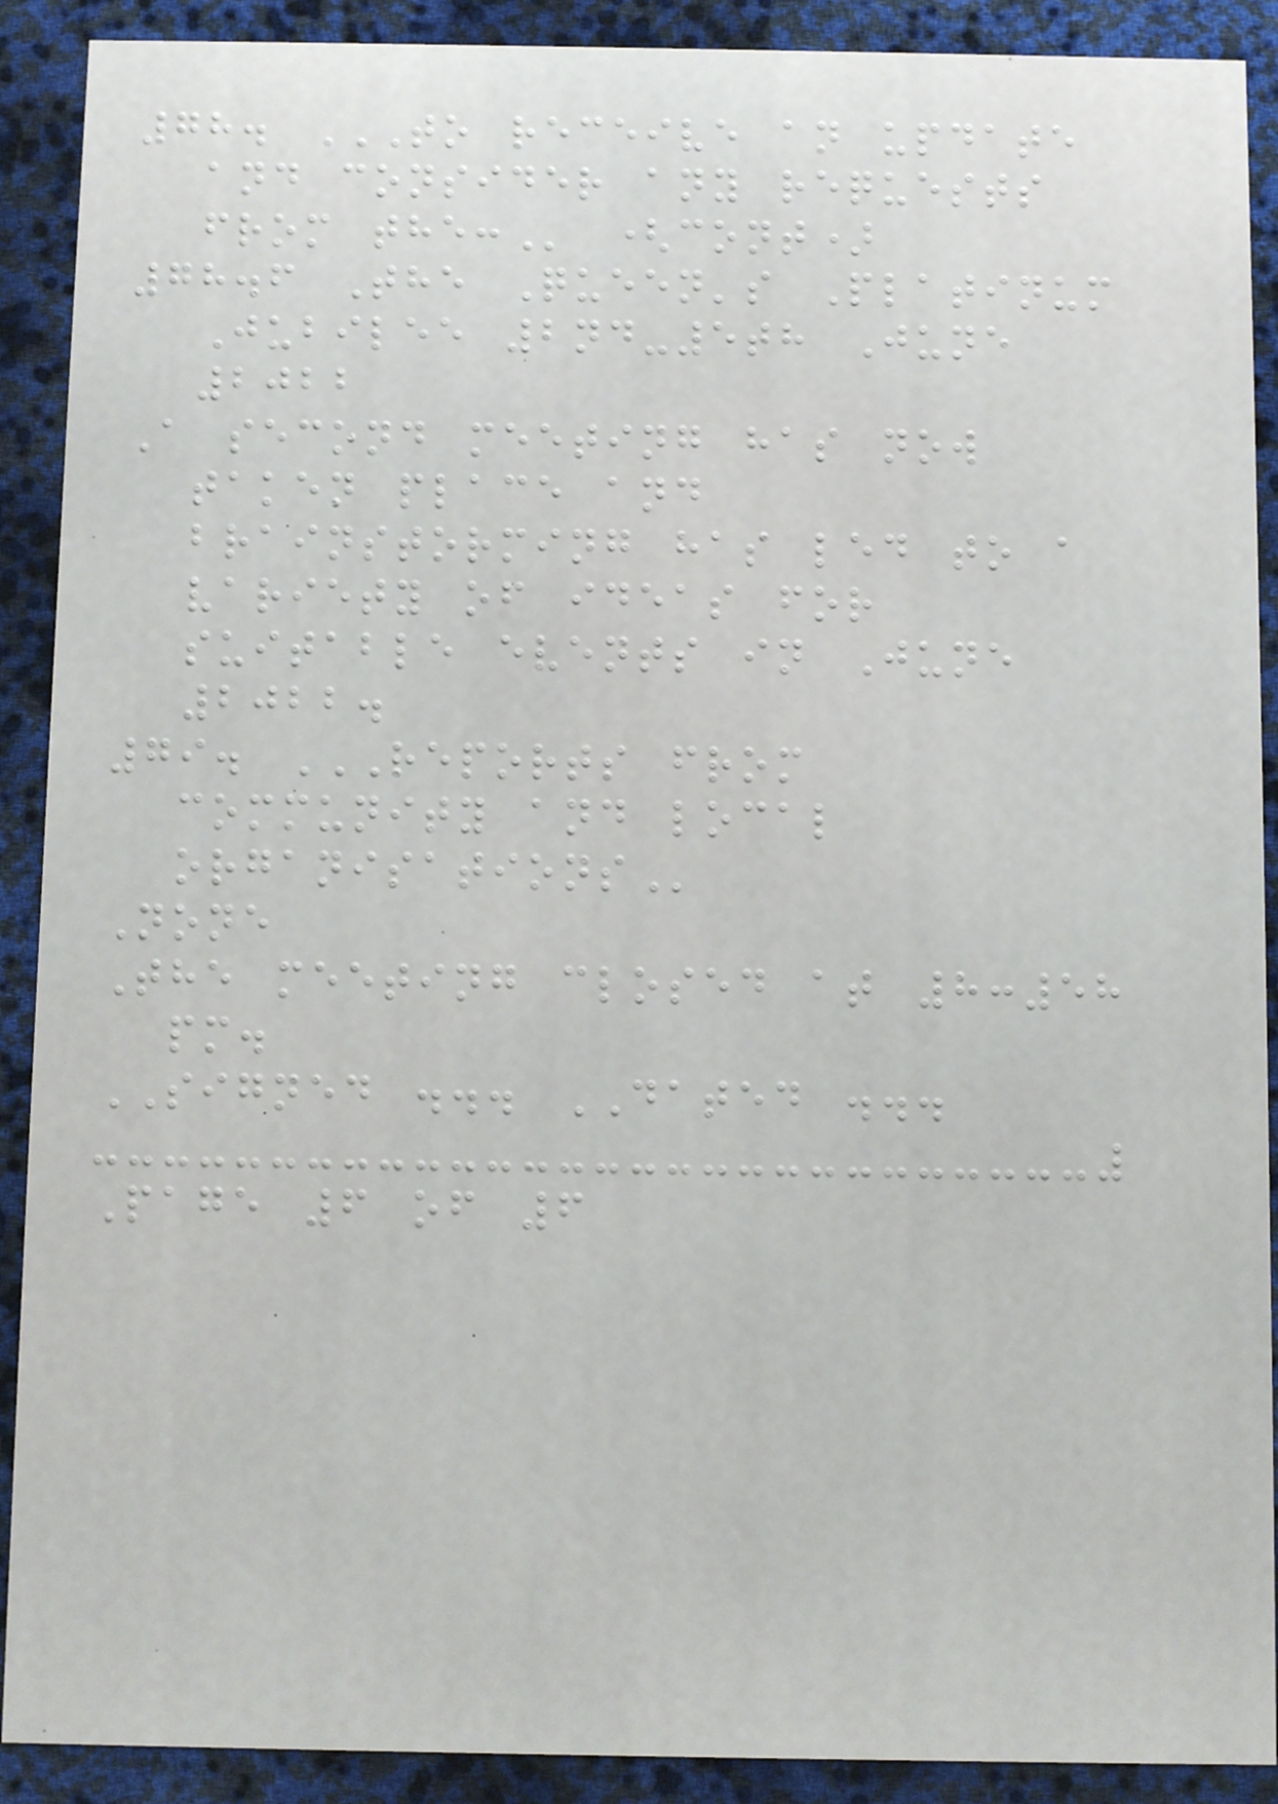78. TO RECEIVE AN UPDATE
AND CONSIDER ANY REQUESTS
FROM THE: (cont)
78.6 The Queen's Platinum
Jubilee 2nd-5th June
2022
A second meeting has now
taken place and
brainstorming has led to a
variety of ideas for
suitable events in June
2022.
79. REPORTS FROM
COMMUNITY AND LOCAL
ORGANISATIONS
None
The meeting closed at 8:58
pm.
SIGNED ... DATED ...
Page 6 of 6
